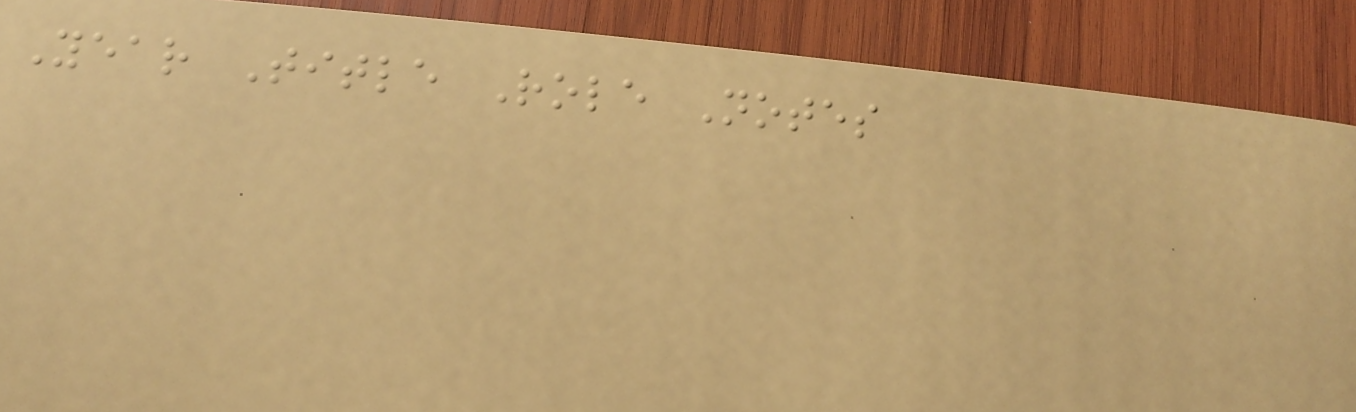Year Title Role Notes
